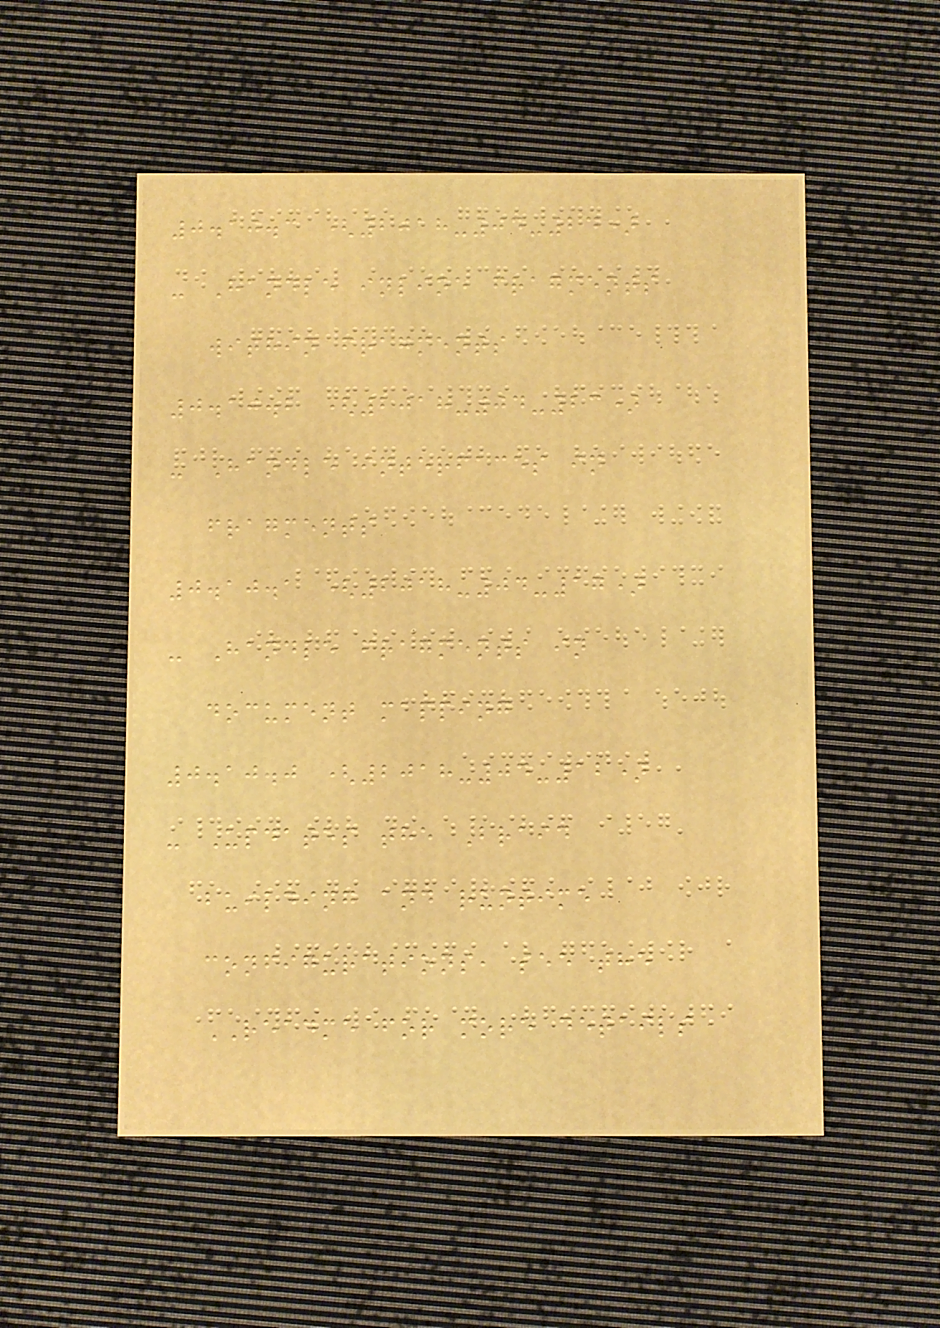0.10.3 (2018-04-24)
- Handle inline fragments
within fragments
0.10.2 (2018-04-23)
- Handle interfaces in
fragments
0.10.1 (2018-04-17)
- Handle fragments in
document mapping
0.10.0 (2018-04-12)
- Updates the Braid
building and runtime
configurations, see the
README for more details
